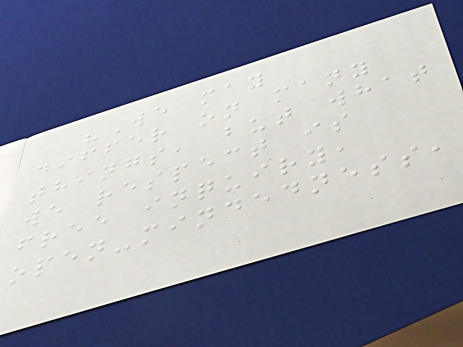"We may
differ on many
things, but what
we respect is
free inquiry,
open-mindedness,
